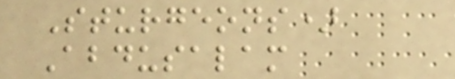Sturgeons)
Abdusalam
